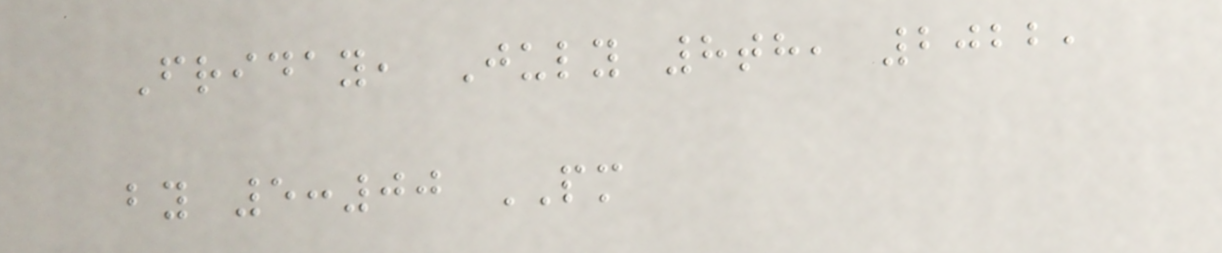Friday, July 8th, 2022,
by 5:00 PM
